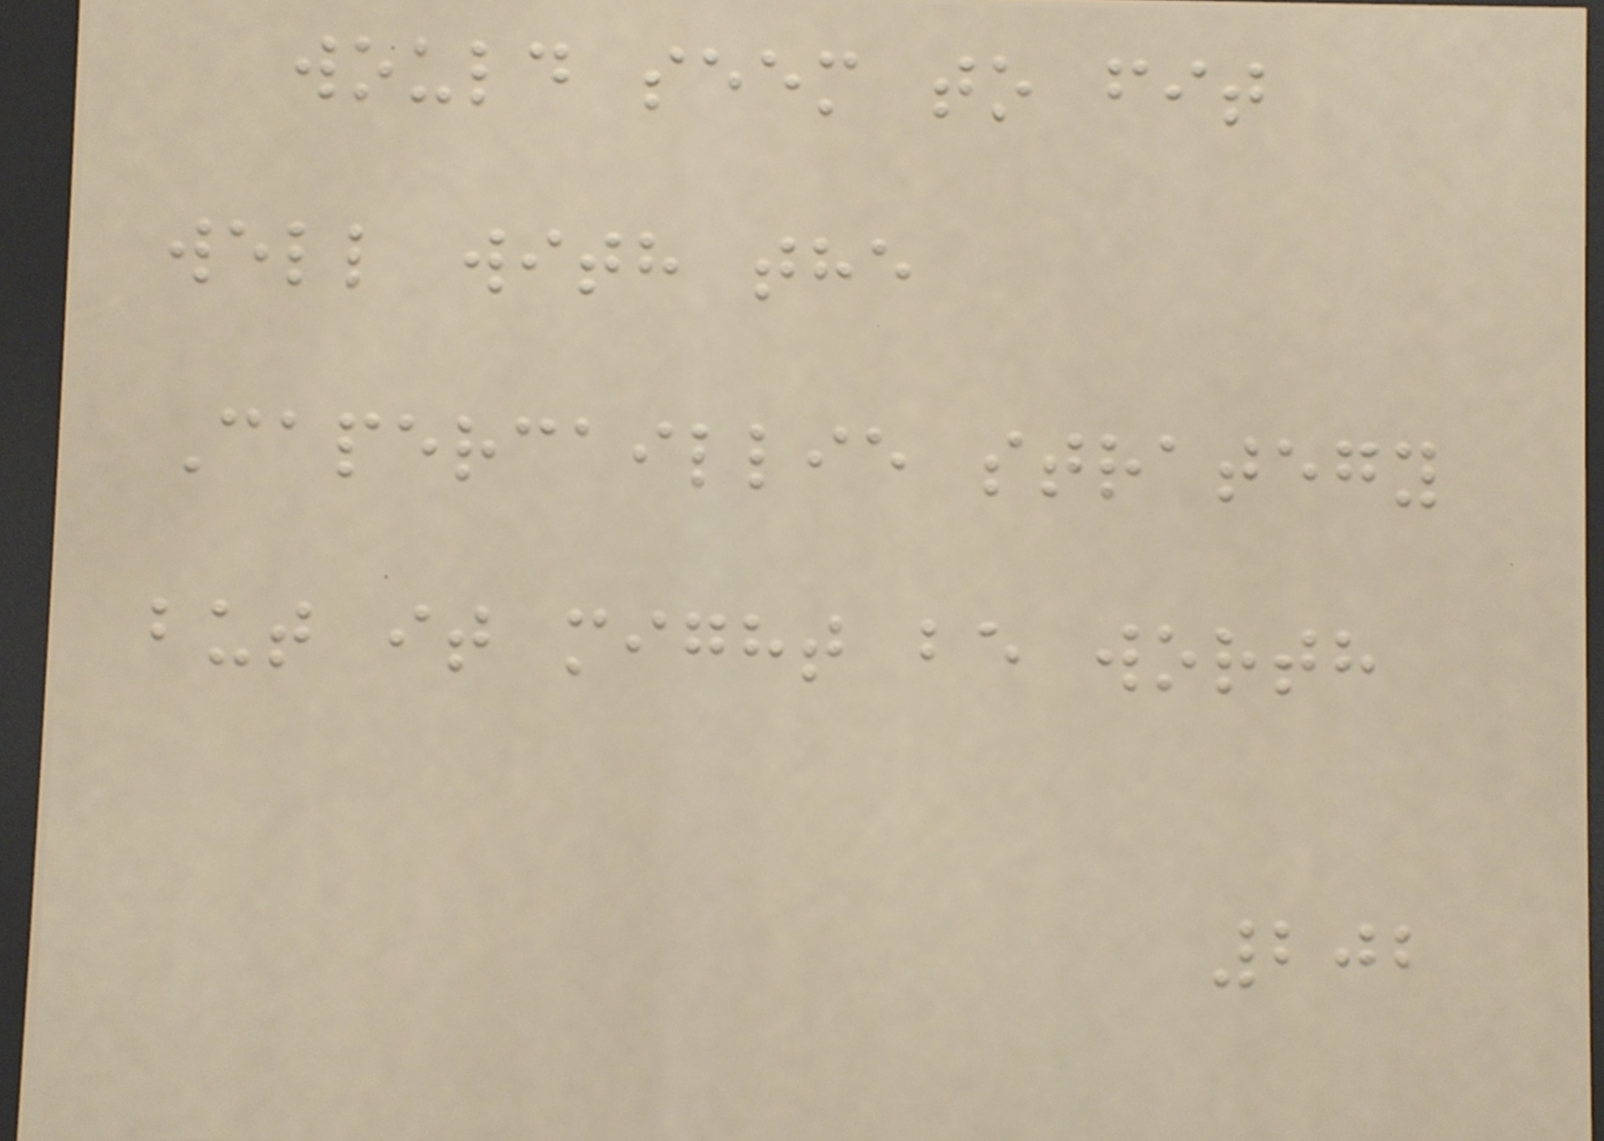would seem to fit
well with the
Capercaillie strategy
but it might be worth
202
